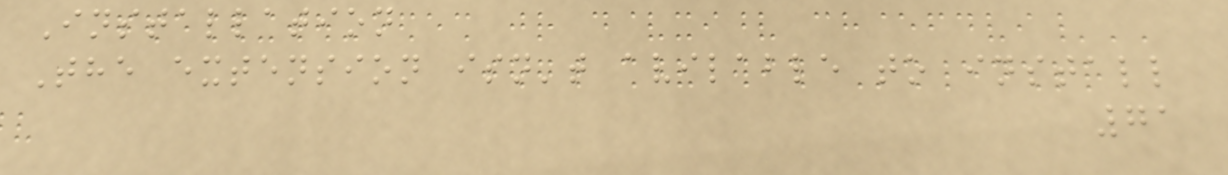Installation
The extension isn't avilable to install
71
